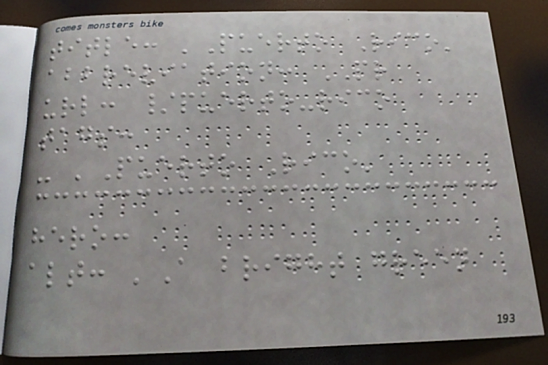title: 'Puerto Rico'
abbreviation: PR
url: /puerto-rico
tags:
- 'Puerto Rico'
hero:
alt: 'A bright green
